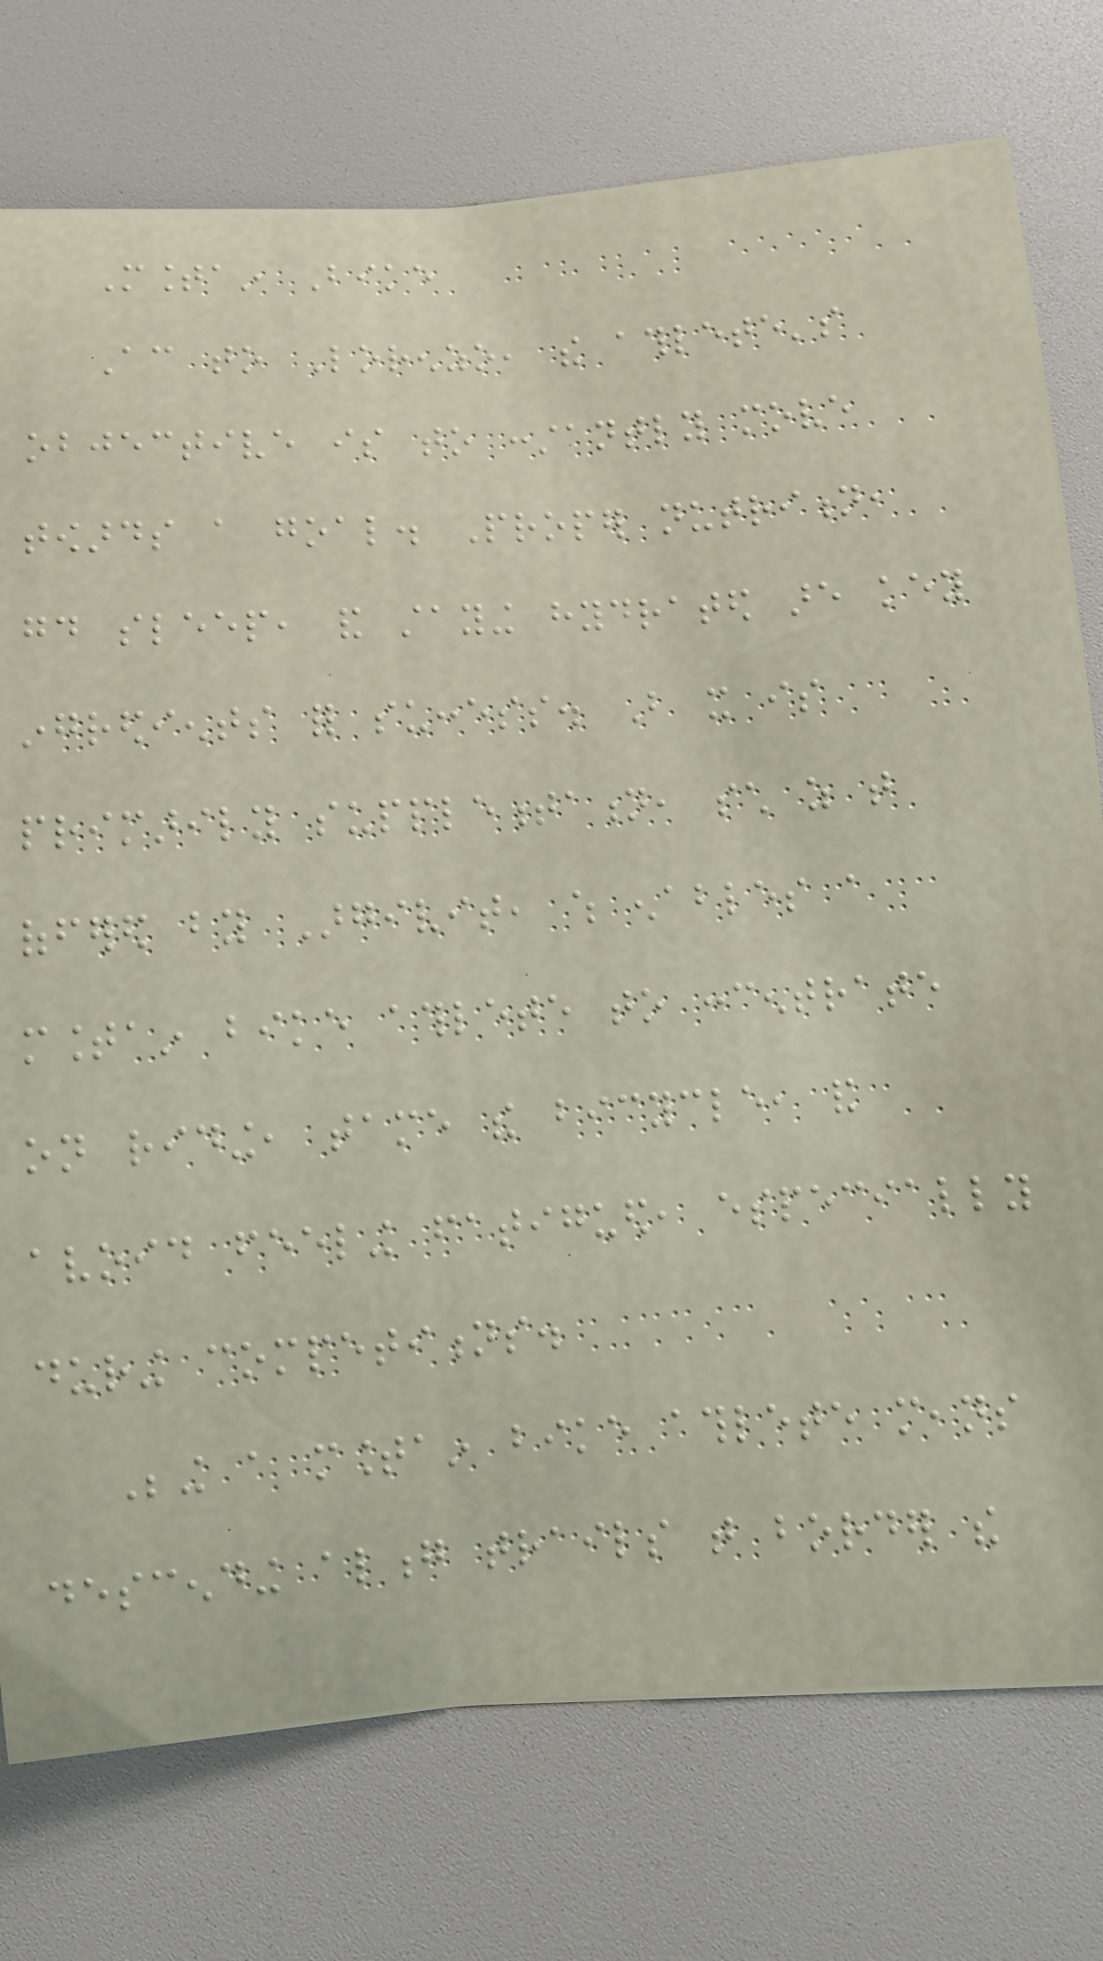Mountain Bike
According to Lorenzo, the athlete's
objective is to constantly move
towards a goal. Proper nutrition,
good sleep, and staying hydrated are key
ingredients for success. But it is
primarily supplementation, such as that
offered by Argivit, which enables a
mountain bike athlete to concentrate
on riding, tame the bicycle, and
avoid feeling fatigued, especially
during competitions.
Being a mountain bike athlete means
descending along trails that border the
